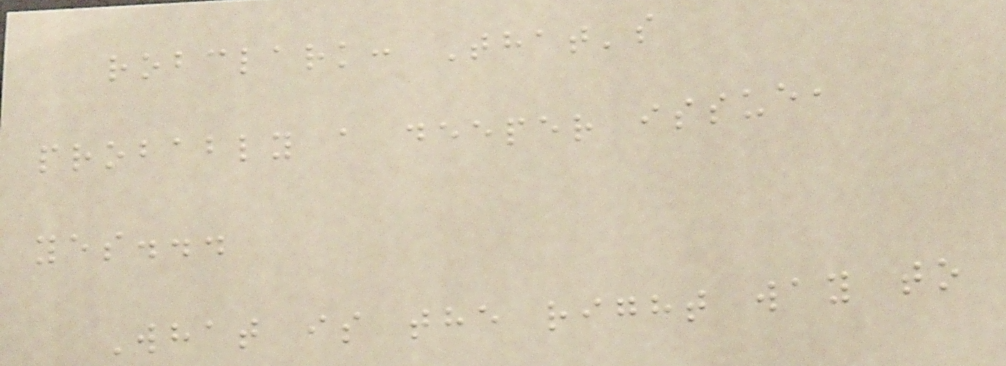robclark: That's
probably a deeper issue,
yes...
What is the right way to
